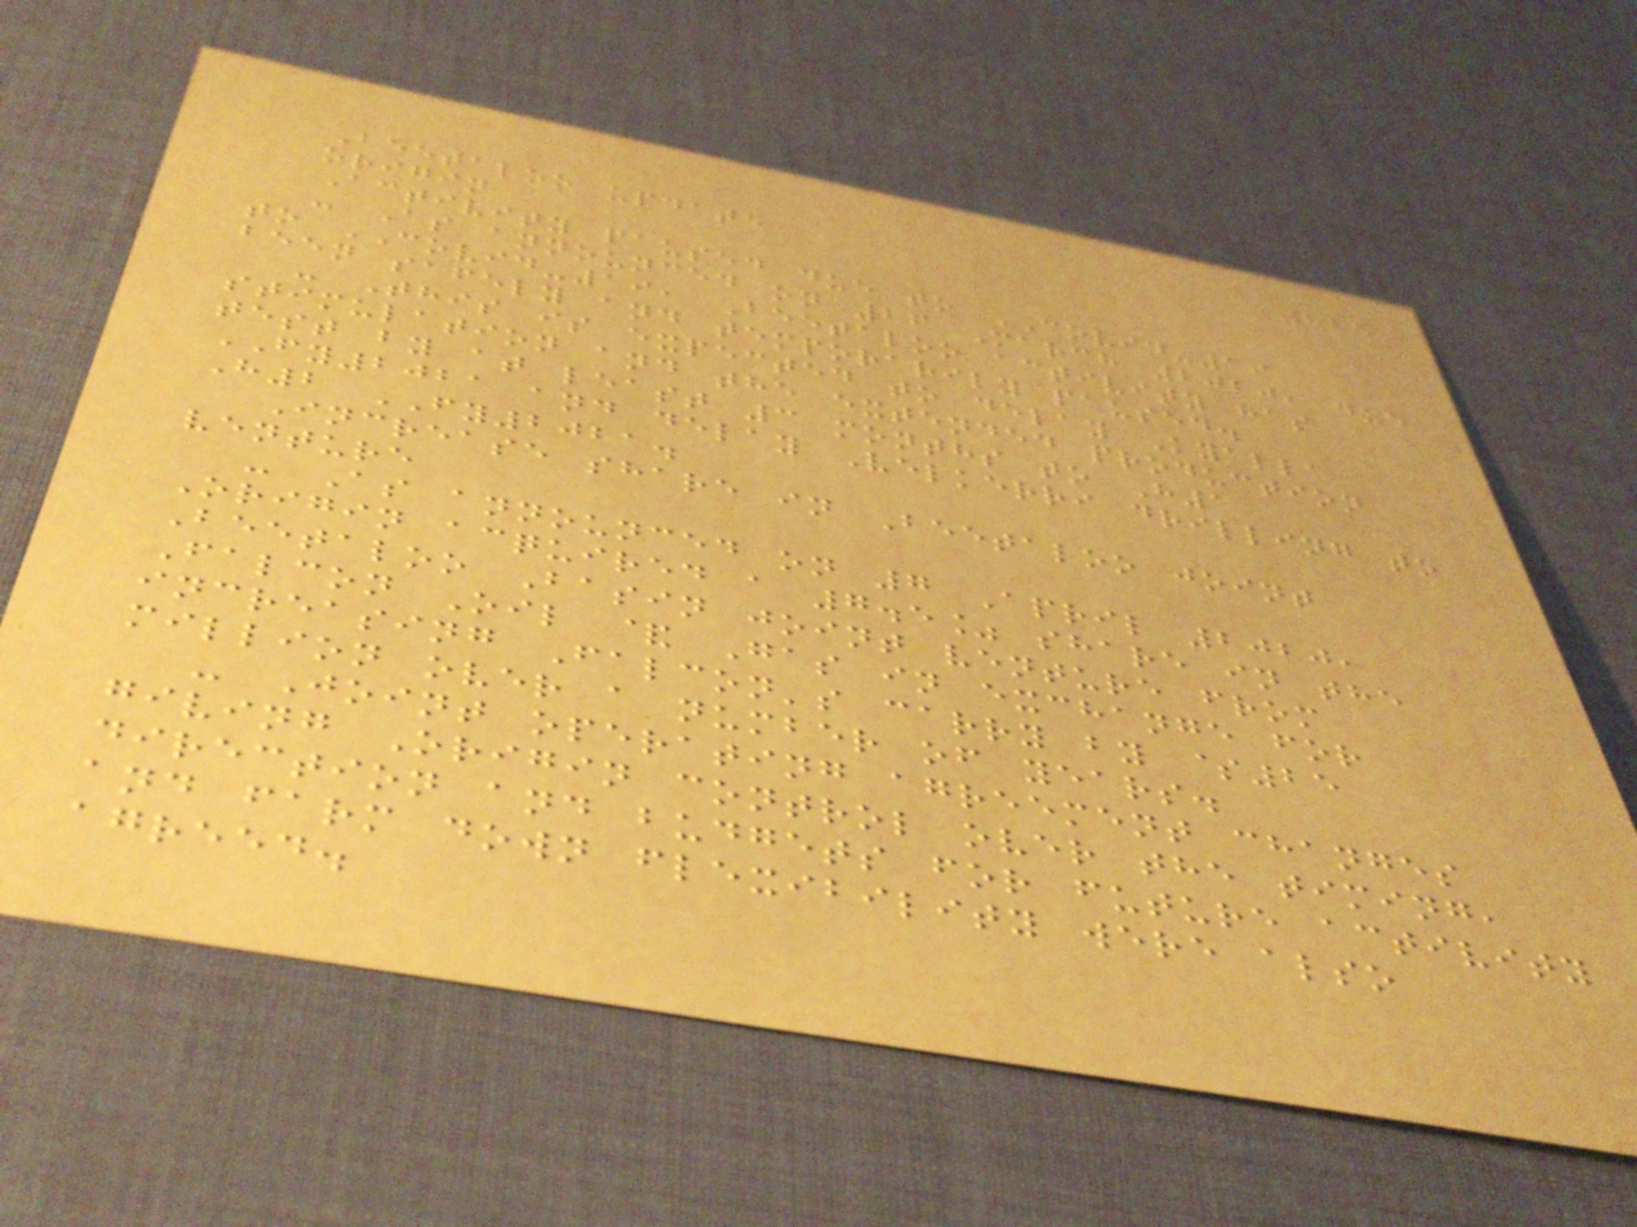225
Beetaloo update
origin
Activity paused due to COVID-19
- As announced on 26 March 2020, due
to COVID-19, Beetaloo activity has
been safely and temporarily paused.
- This is expected to delay Kyalla
stimulation and the extended production
test by at least 3 months to H1
FY2021 and delay Velkerri drilling to
H2 FY2021.
Increase share in Beetaloo joint
venture
- As announced on 7 April 2020,
Origin acquired a 7.5% share in the
Beetaloo Basin joint venture from
Falcon Oil & Gas in exchange for
increasing Falcon's carry by $25
million over a number of years.
- Joint operating agreement changes
giving Origin control over the timing,
direction and budgets for future activity
and farm down flexibility were also
agreed.
